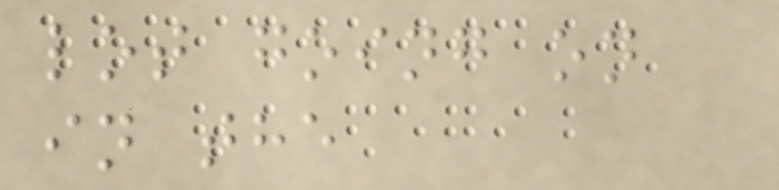lot going on
in the
